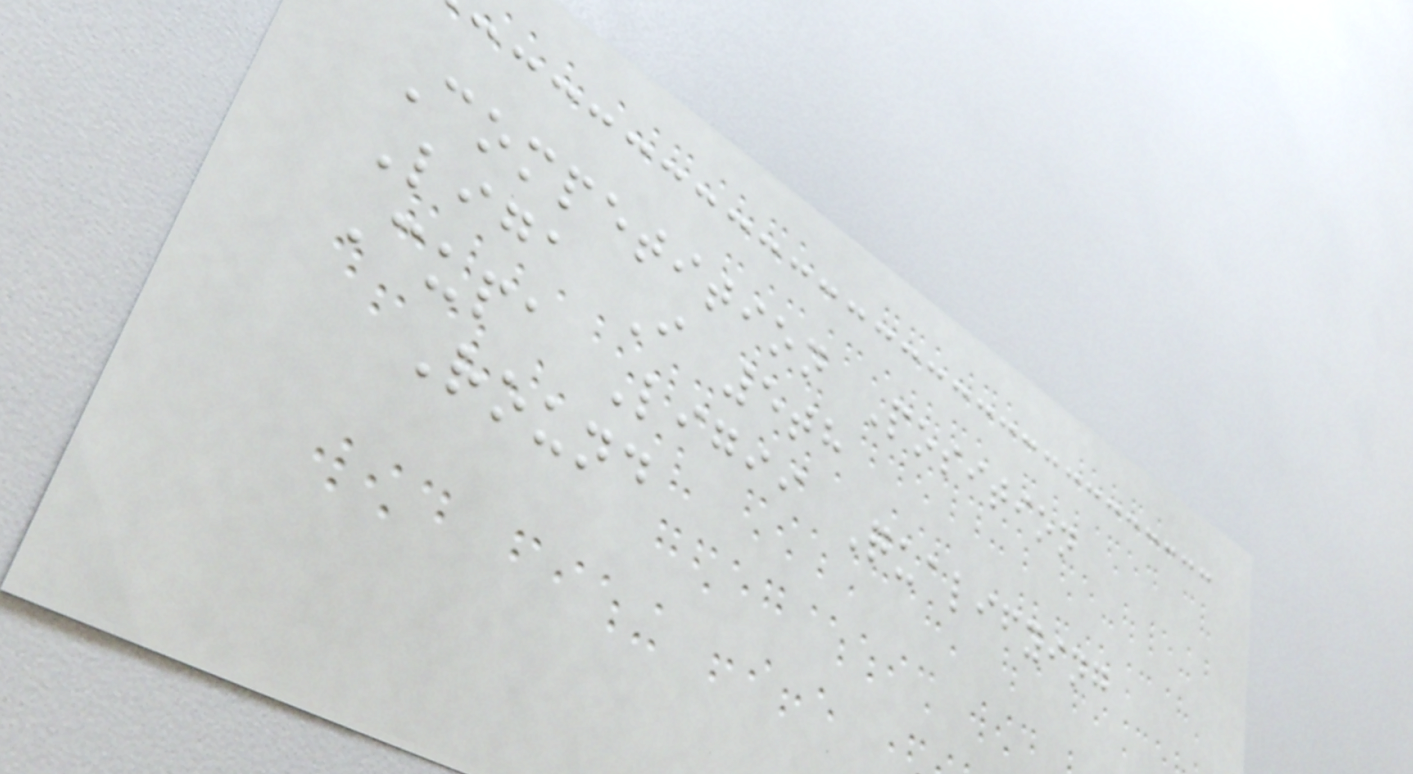Competition Position
Liga I 5th
Cupa Ligii Qualifying
Round
